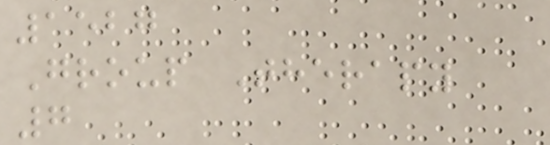1527
Group Therapy
7
